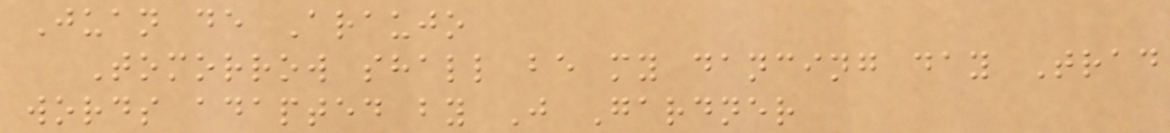Juan de Araujo
Tomorrow shall be my dancing day Trad
words adapted by J Gardner
